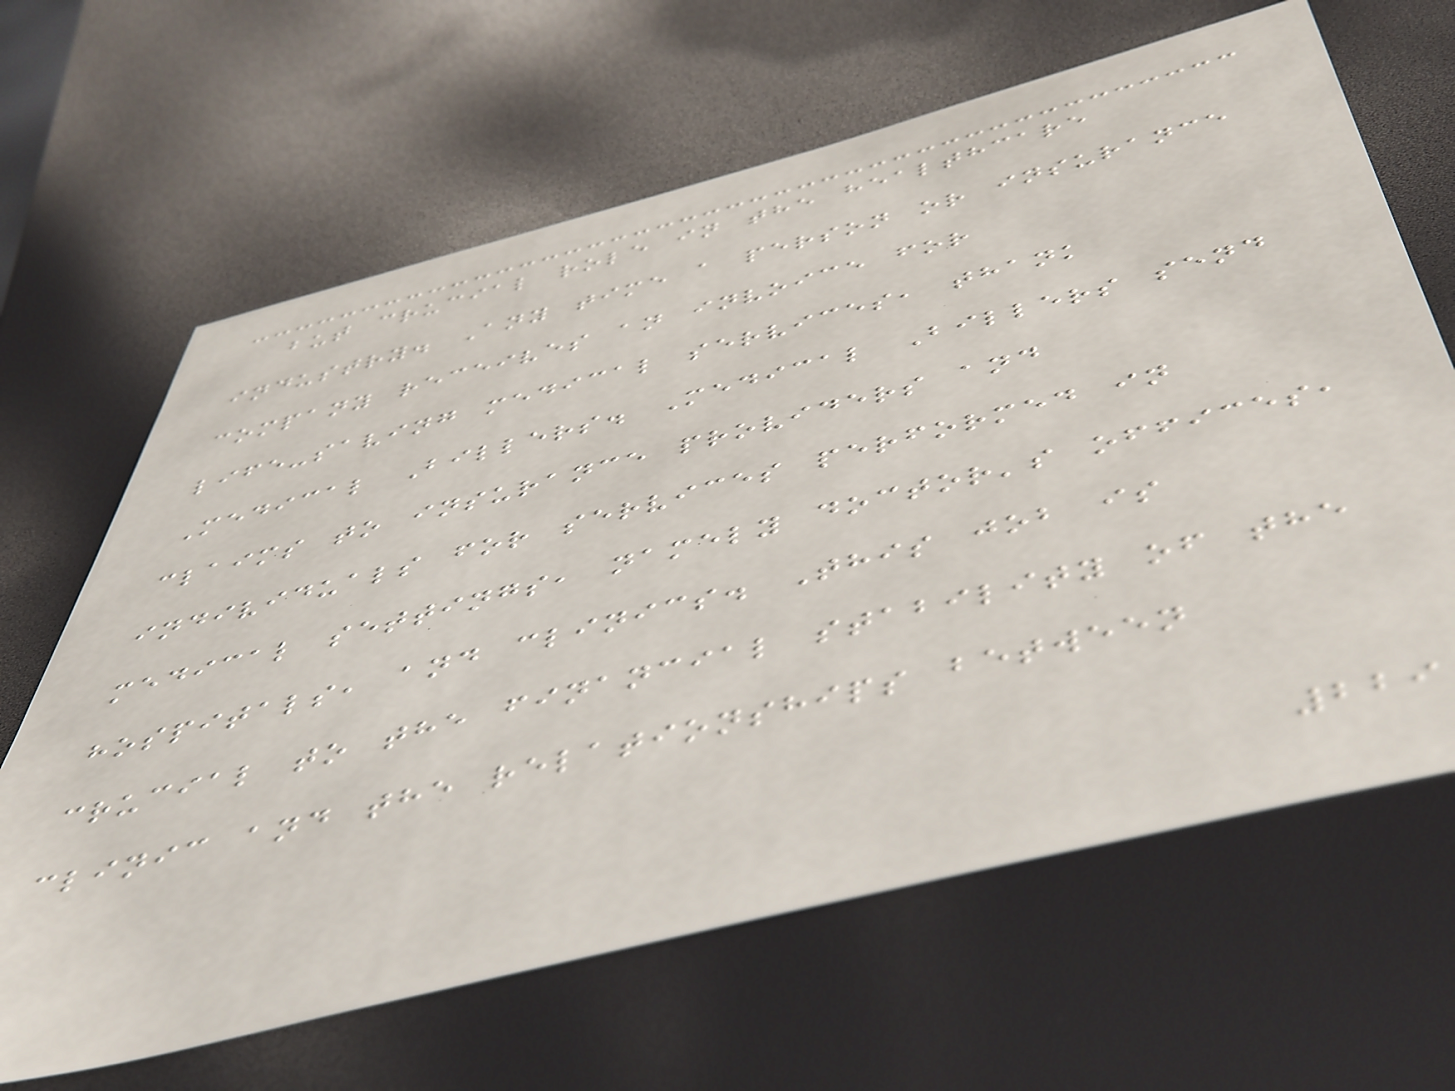but crucial role in the healthcare
industry. Any time a person or insurance
company receives an invoice for
life-saving medical services, thank
Medical Billers. Medical Billers send
claims to insurance providers and
individuals for services performed in
medical settings, namely doctor's offices,
hospitals, and clinics. This job is
crucial to the financial stability of the
clinic and the relationships between
229
